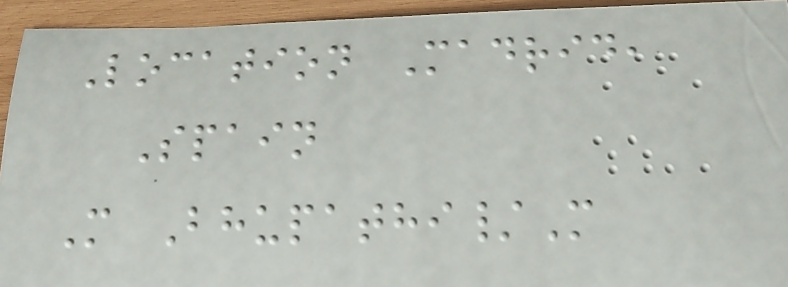Location Madrid,
Spain
M Bhupathi/M
